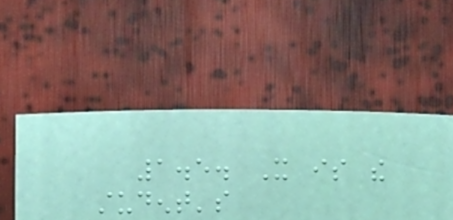1.5. It is the
student's
